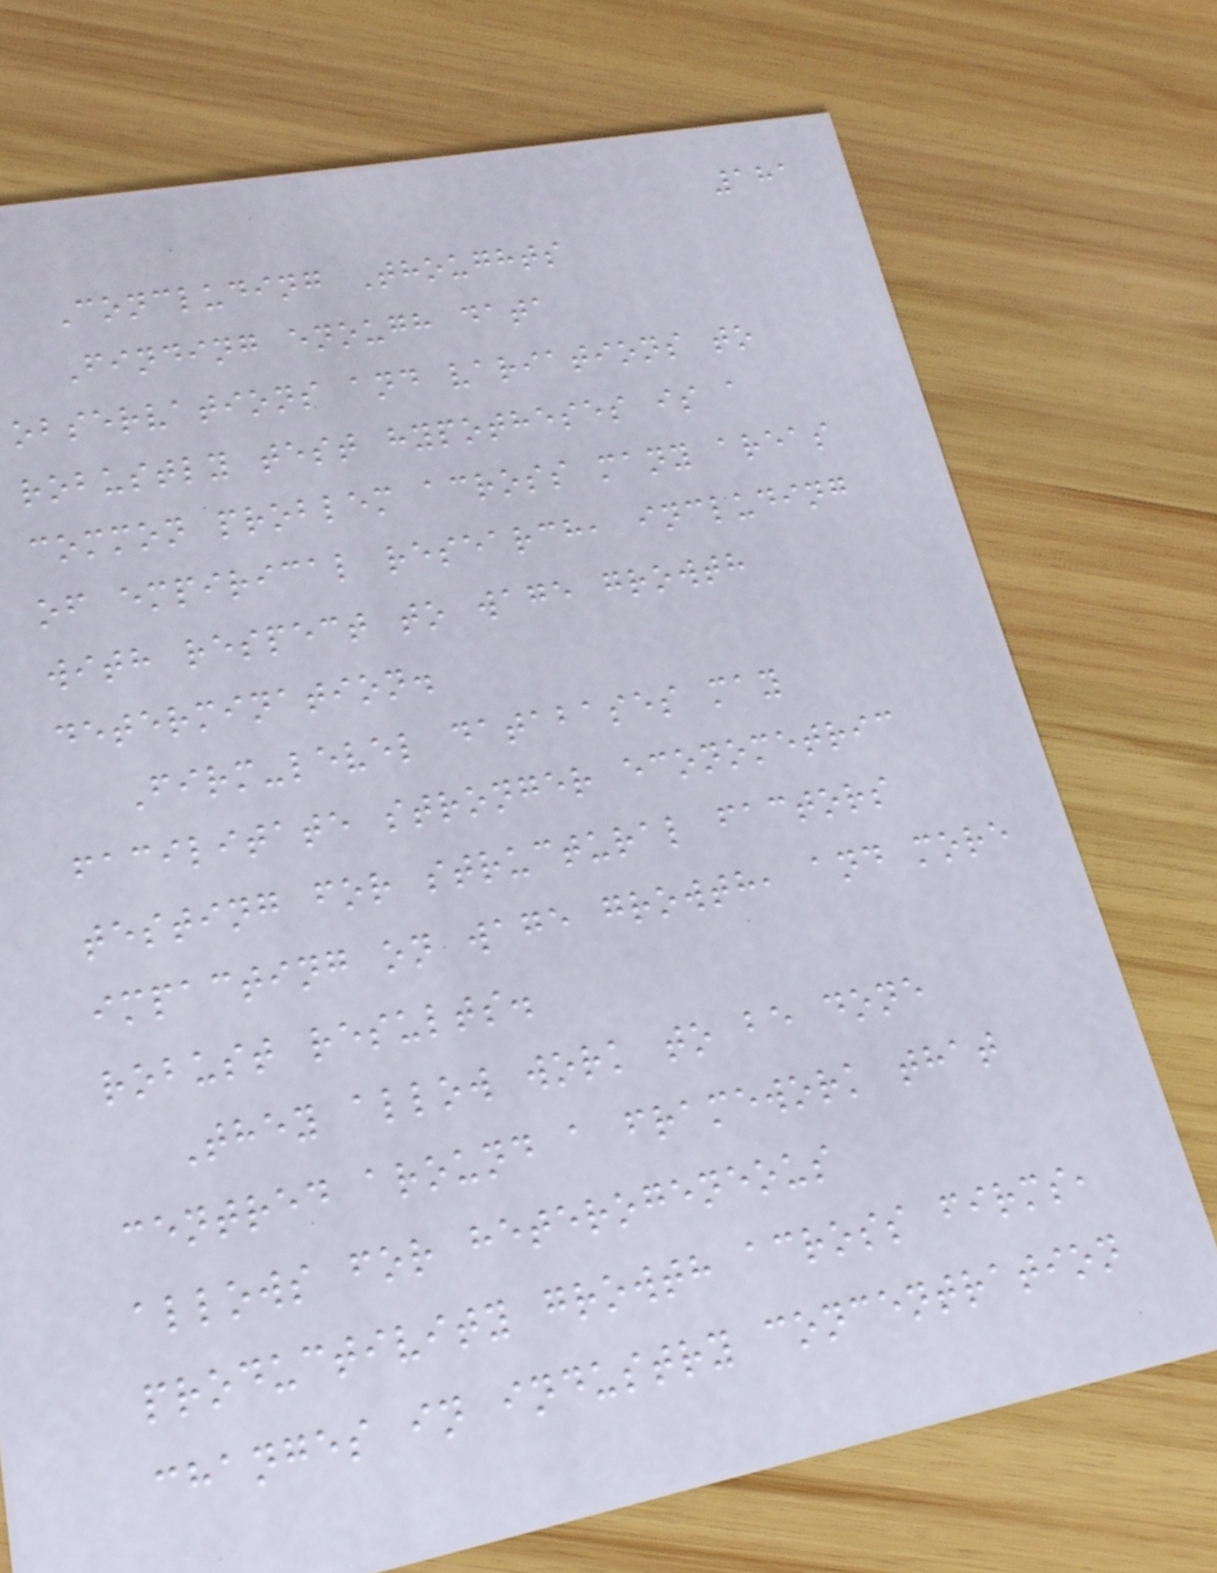181
Concluding Thoughts
Finding enough data
observations and variations to
robustly test hypotheses is a
common problem across many areas
of empirical research, including
with respect to wage growth
determination.
Firm-level databases may
facilitate stronger econometric
testing for structural factors
impacting on wage growth, and more
robust results.
They allow work to be done
centred around a framework that
allows for heterogeneous
productivity growth across firms,
changes in industry concentration
